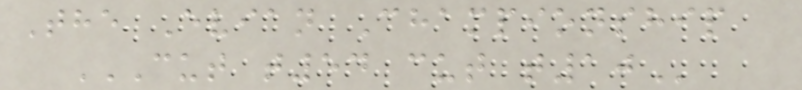The Evian Championship
CUT T54 CUT T10
